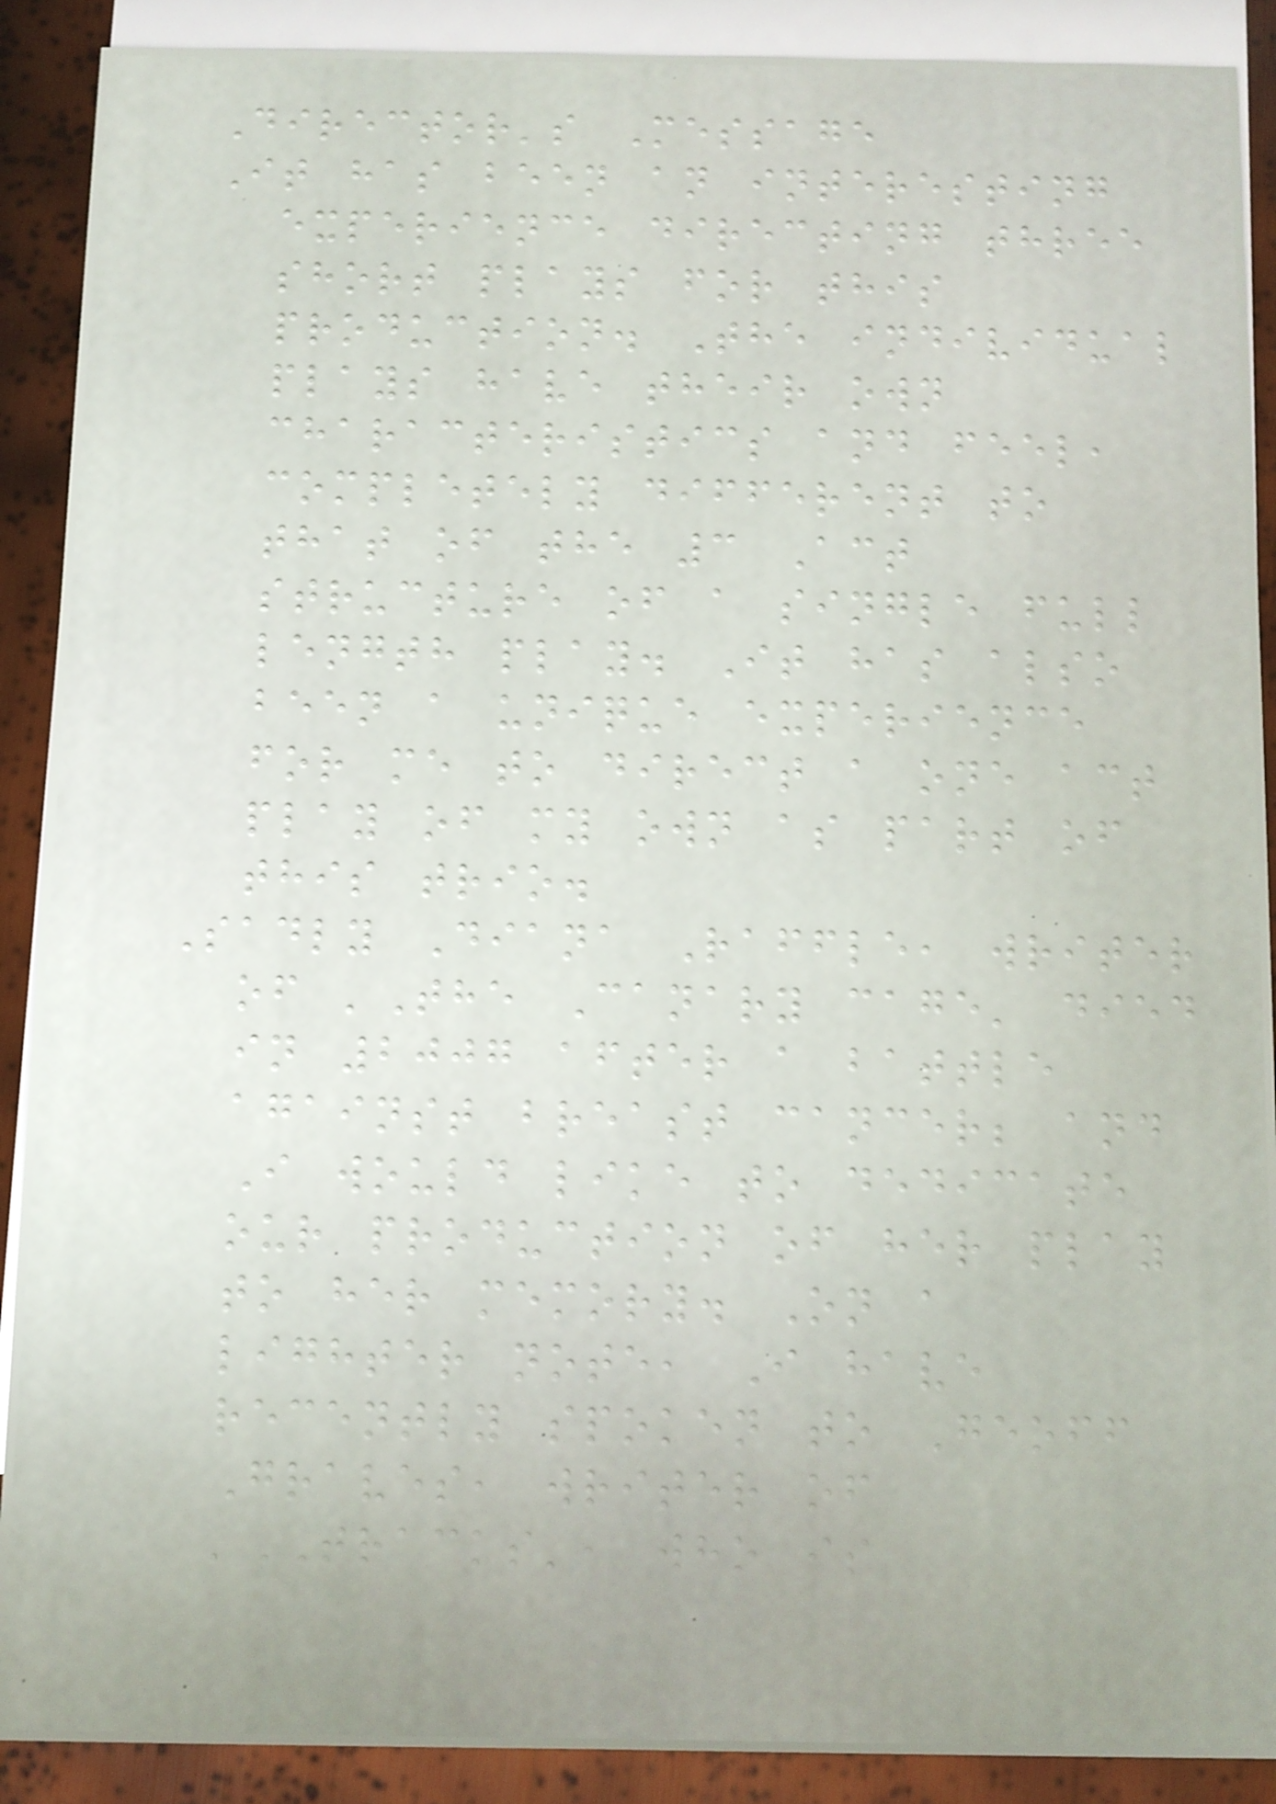Director's Message
It has been an interesting
experience directing three
short plays for this
production. The individual
plays have their own
characteristics and feel,
completely different to
that of the 3 Act
structure of a single full
length play. It has also
been a unique experience
for me to direct a one act
play of my own as part of
this trio.
Sadly Diana Raffle, writer
of 'The Canary cage' died
in 2007 after a battle
against breast cancer; and
I would like to dedicate
our production of her play
to her memory. On a
lighter note, I have
recently spoken to Geoff
Graves, writer of
'TRACKS', who is
